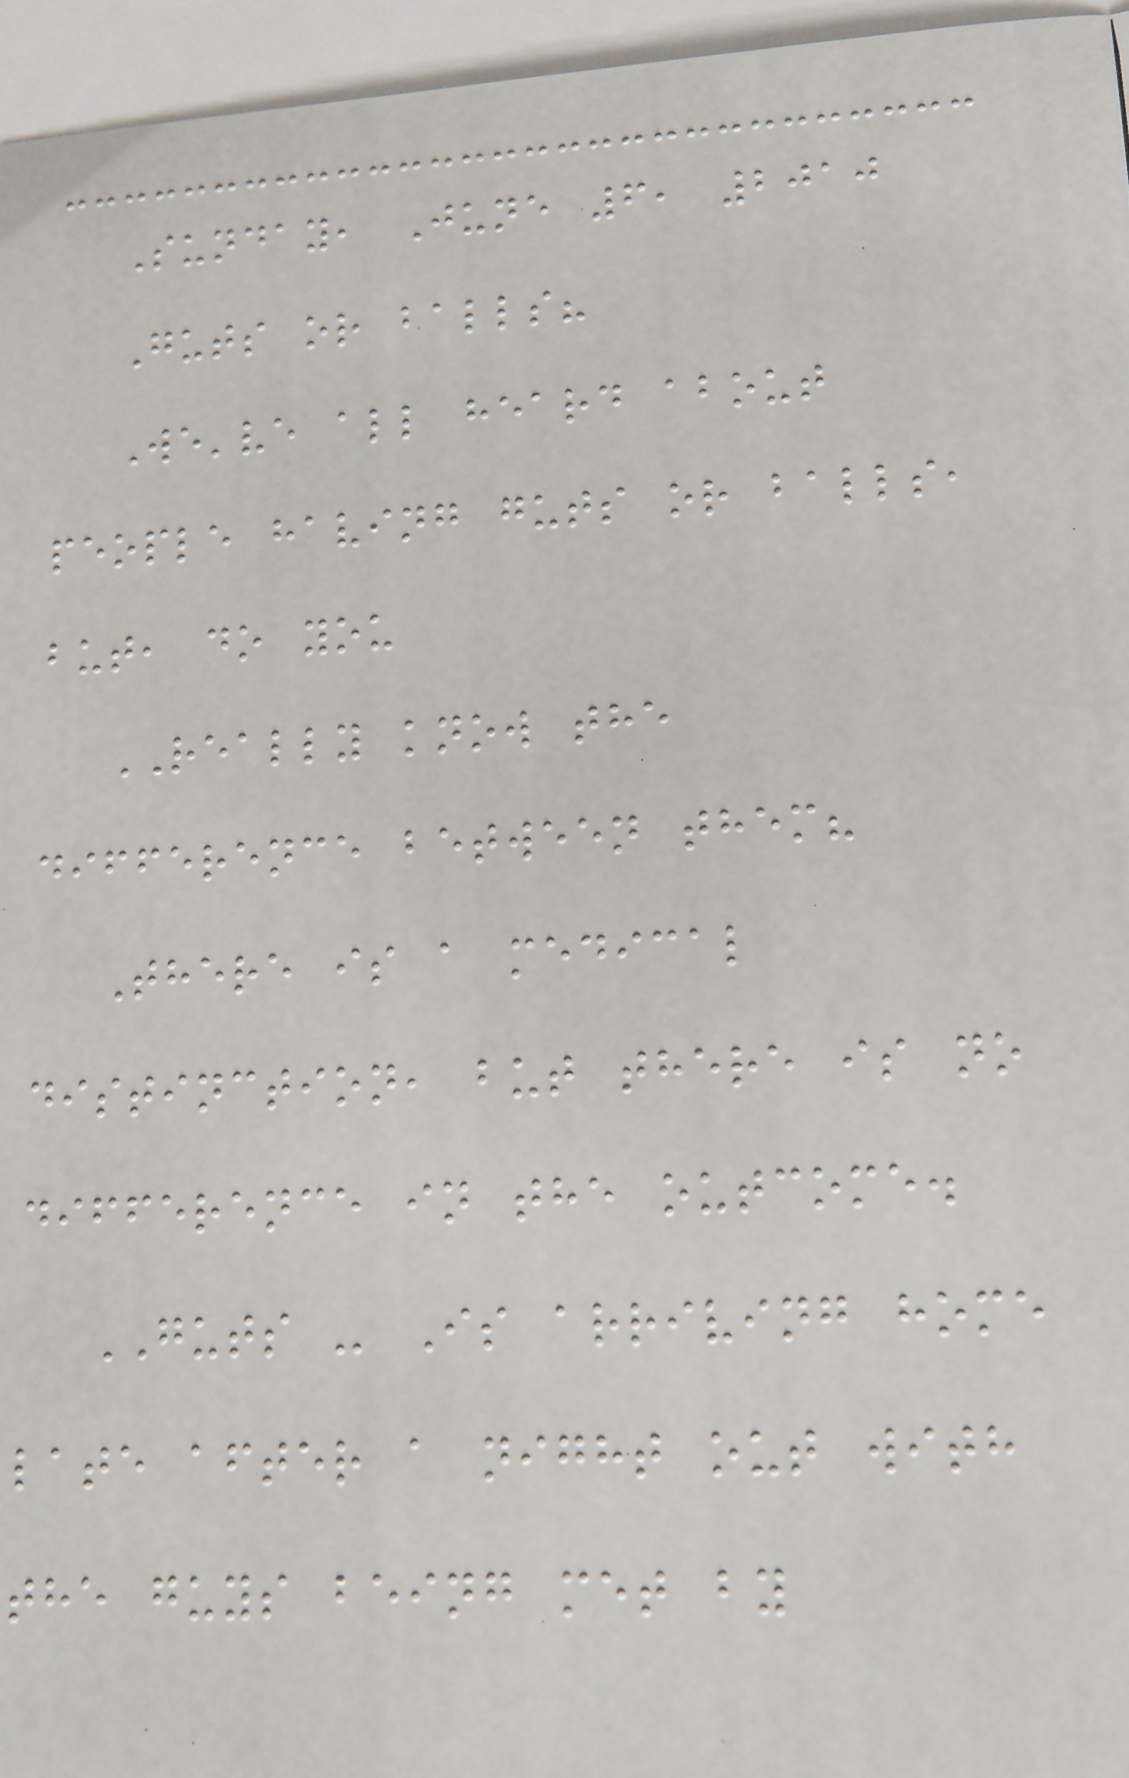Sunday, June 6, 2010
Guts or balls?
We've all heard about
people having guts or balls,
but, do you
REALLY know the
difference between them?
There is a medical
distinction, but there is no
difference in the outcome.
GUTS - Is arriving home
late after a night out with
the guys being met by
